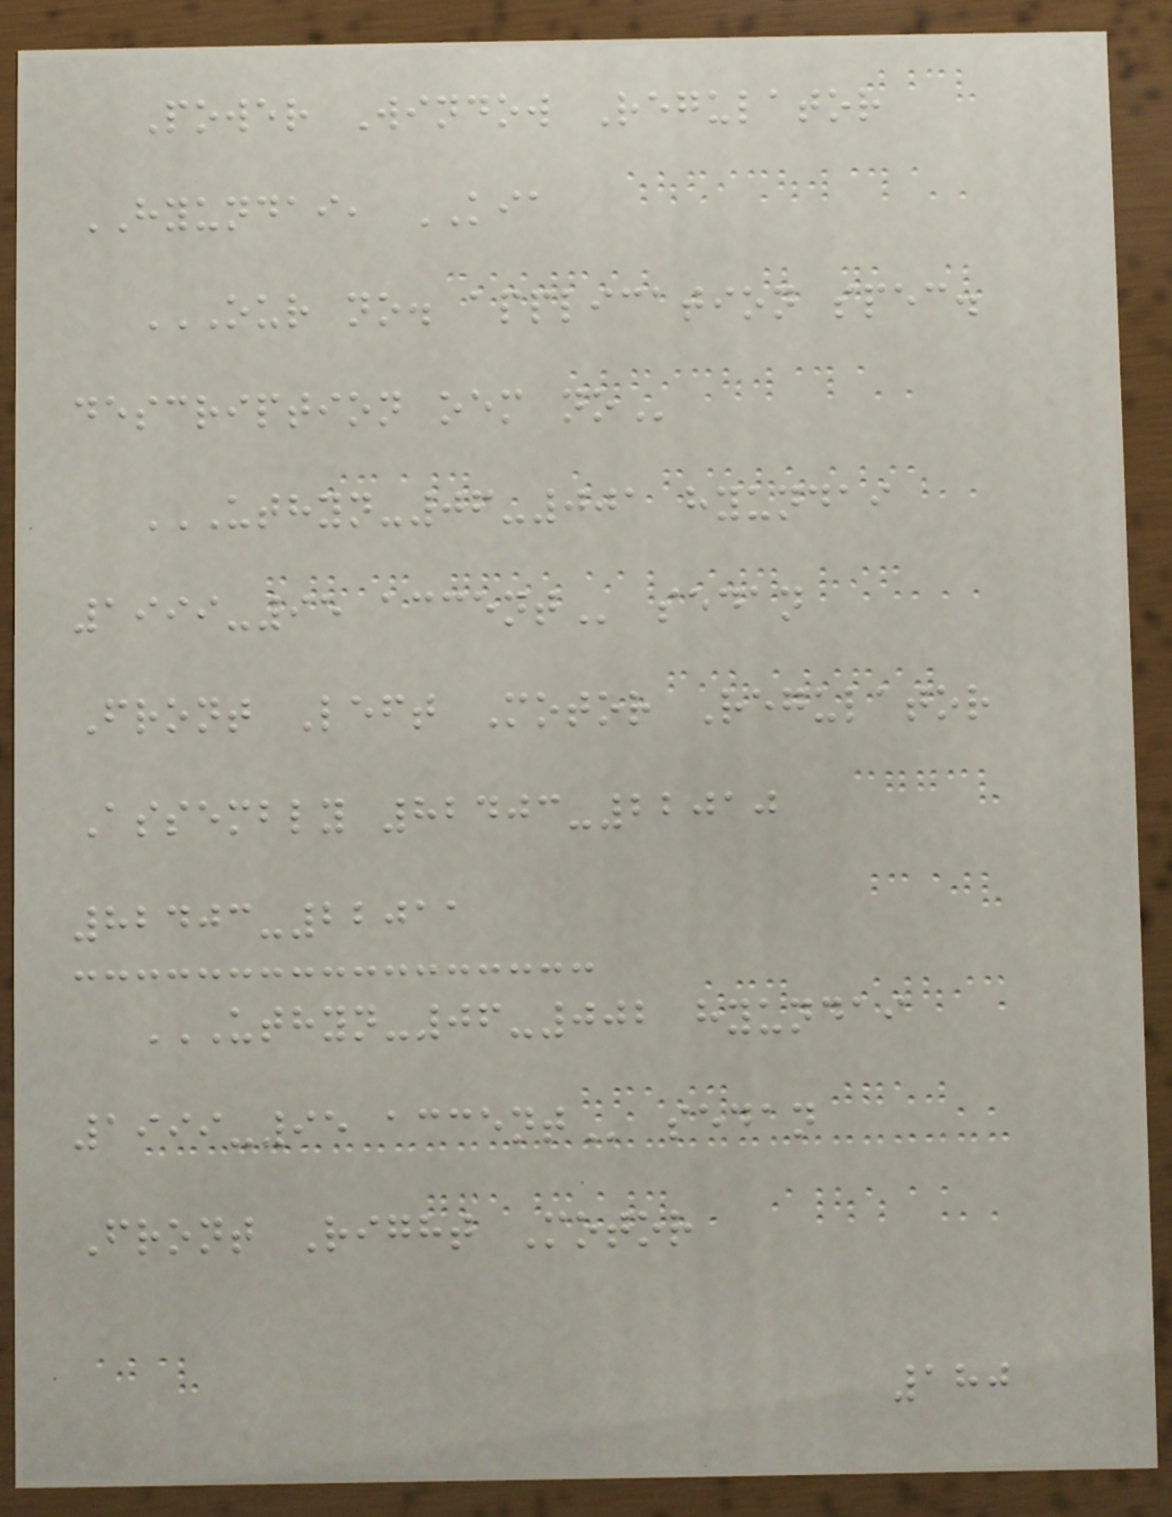Power Window Regulator
HYUNDAI, KIA
OUR NO. APPLICATION SPEC.
DESCRIPTION OEM NO
UTHYN-06-001 HYUNDAI
1999-95 ACCENT sedan
Front Left Motor Regulator
Assembly 82403-22010
82403-22011
UTHYN-06-002 HYUNDAI
1999-95 ACCENT sedan
Front Right Motor
180
